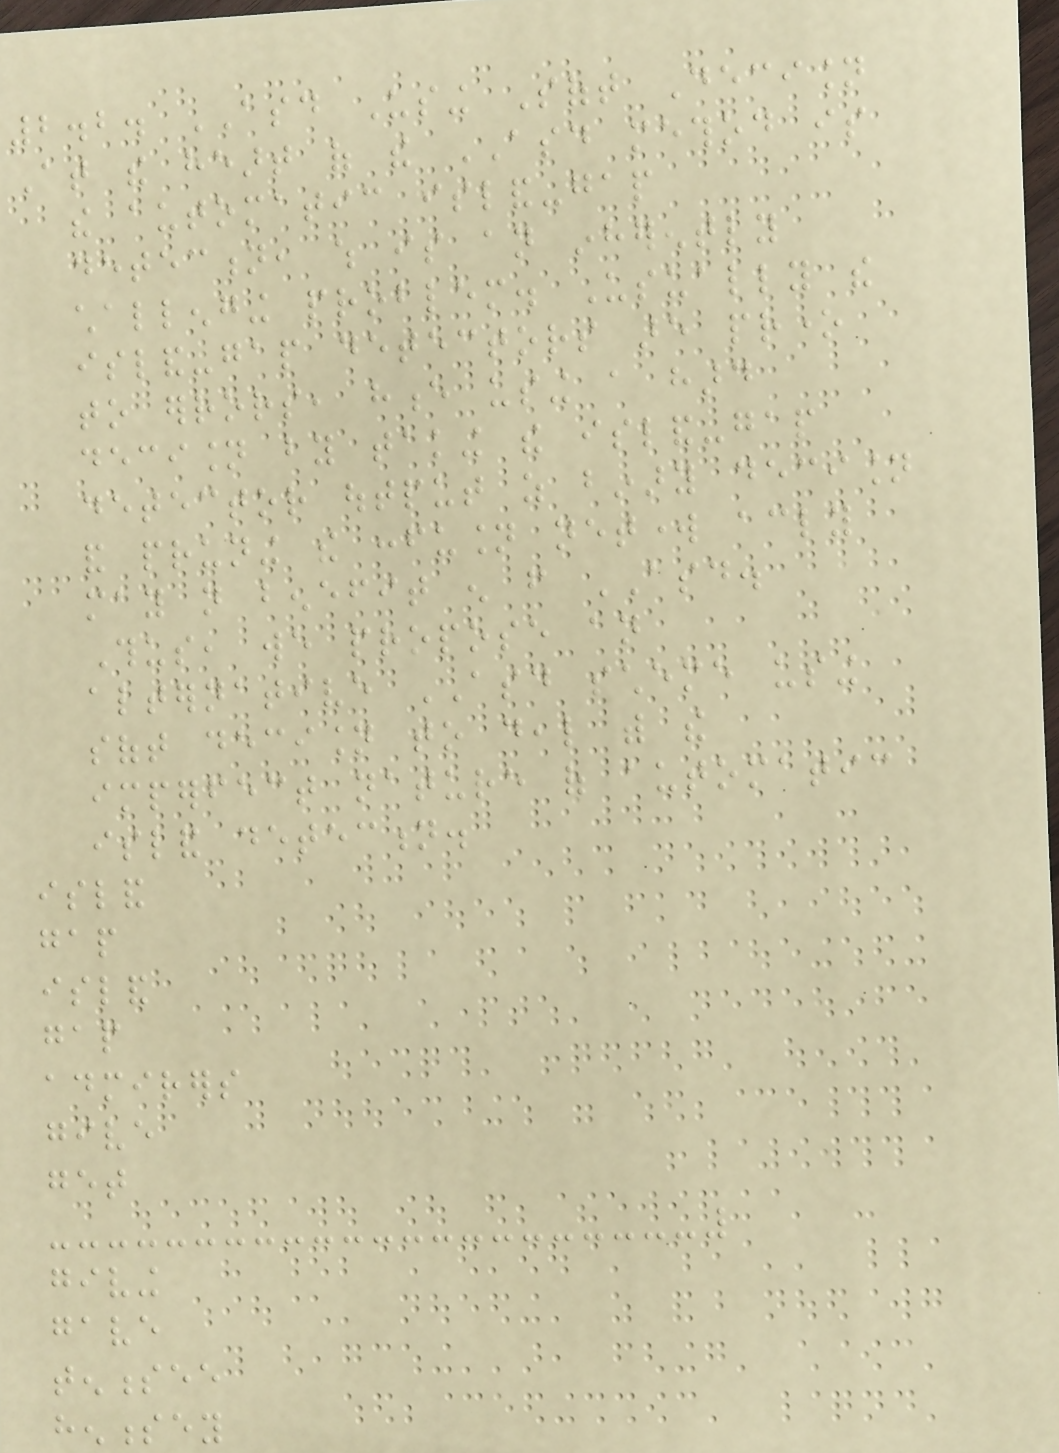2.2. ASD Using Soft Decision
At the heart of the ASD method is
the automatic island-gap
detection, which is an inherently
challenging problem. Usually the
island-gap detectors are prone
to errors, hence using a hard
decision by taking the island-gap
detector output as binary decision
and pruning the confusion network accordingly
may not benefit enough from ASD.
Thus, we propose an
alternative ASD scheme using
soft decision to deal with the
imperfect nature of automatic
island detection.
island
gap
island
gap
admirers
give
get
giving
gave
tennessee
hennessey
